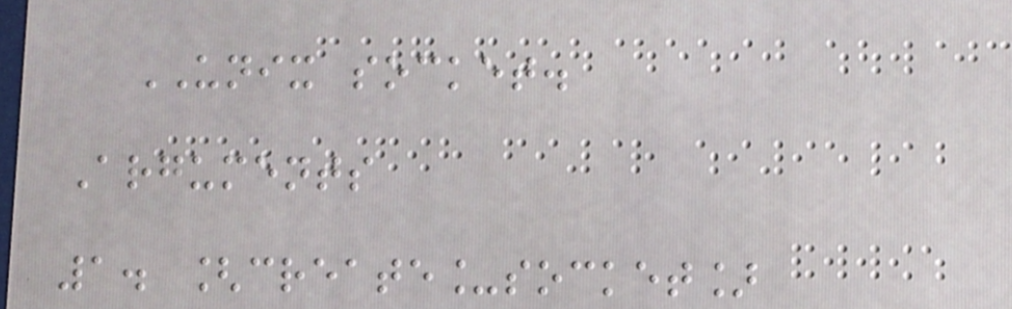UNIX socket.
Arguments
1. [create_socket]
